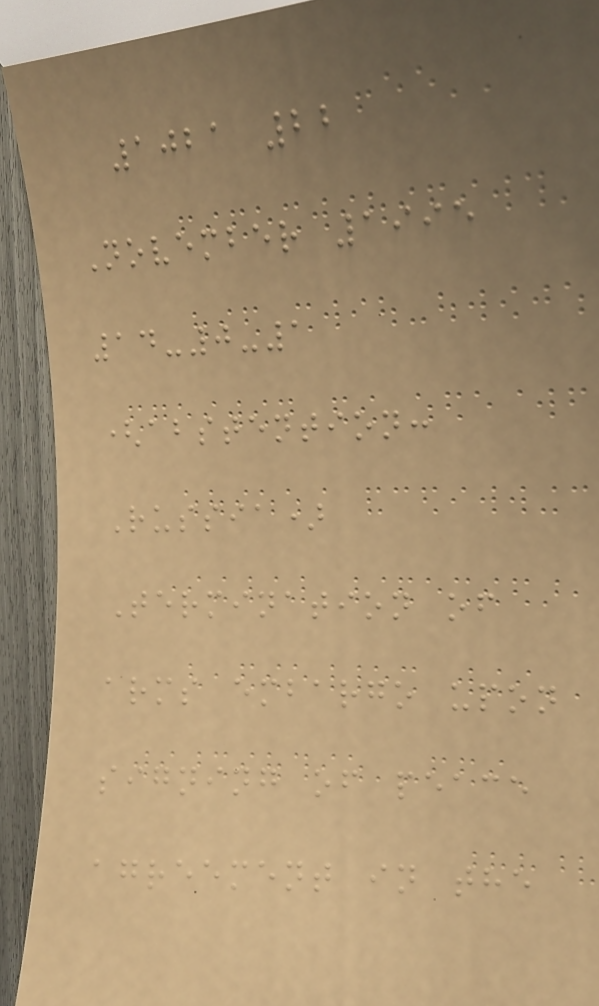1021 22
November 1995
14-0-1
(abstention:
Russia)
Termination of
arms embargo upon
signing of peace
agreement in the
